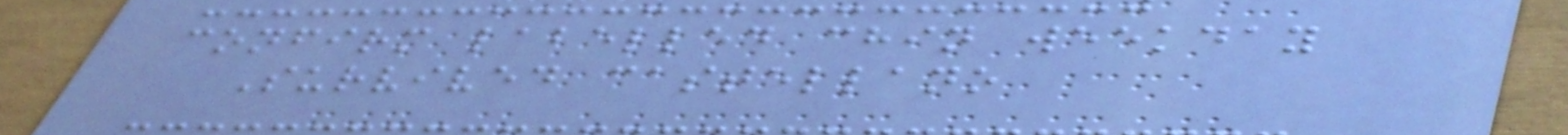confirm labelled chin weekday
Survived castellano
